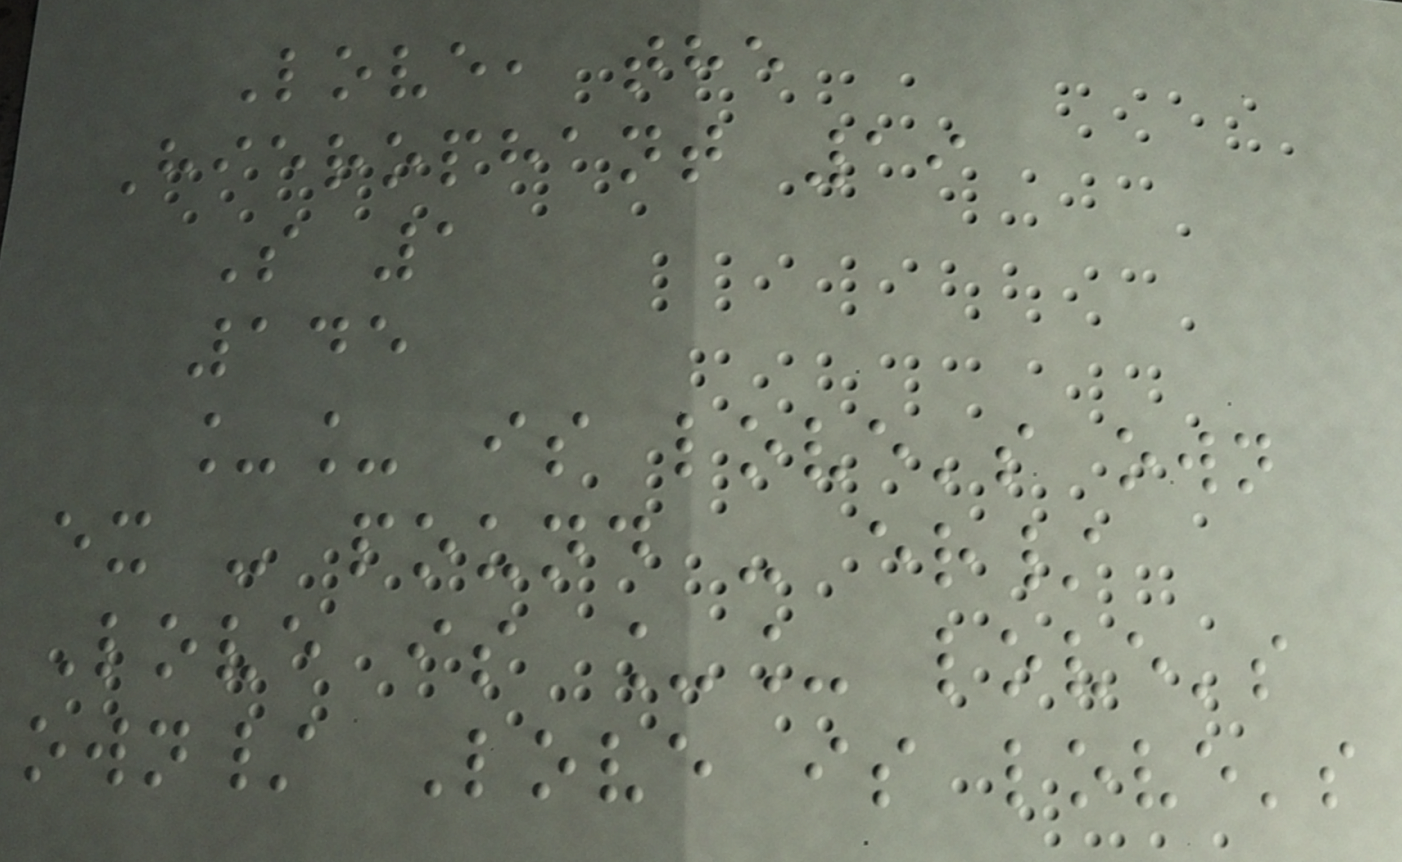Love, the
Hierophant 19
S 1
145
__ is love's own
ex - pound - er/
Love is __ love's
own/ Love is love's
